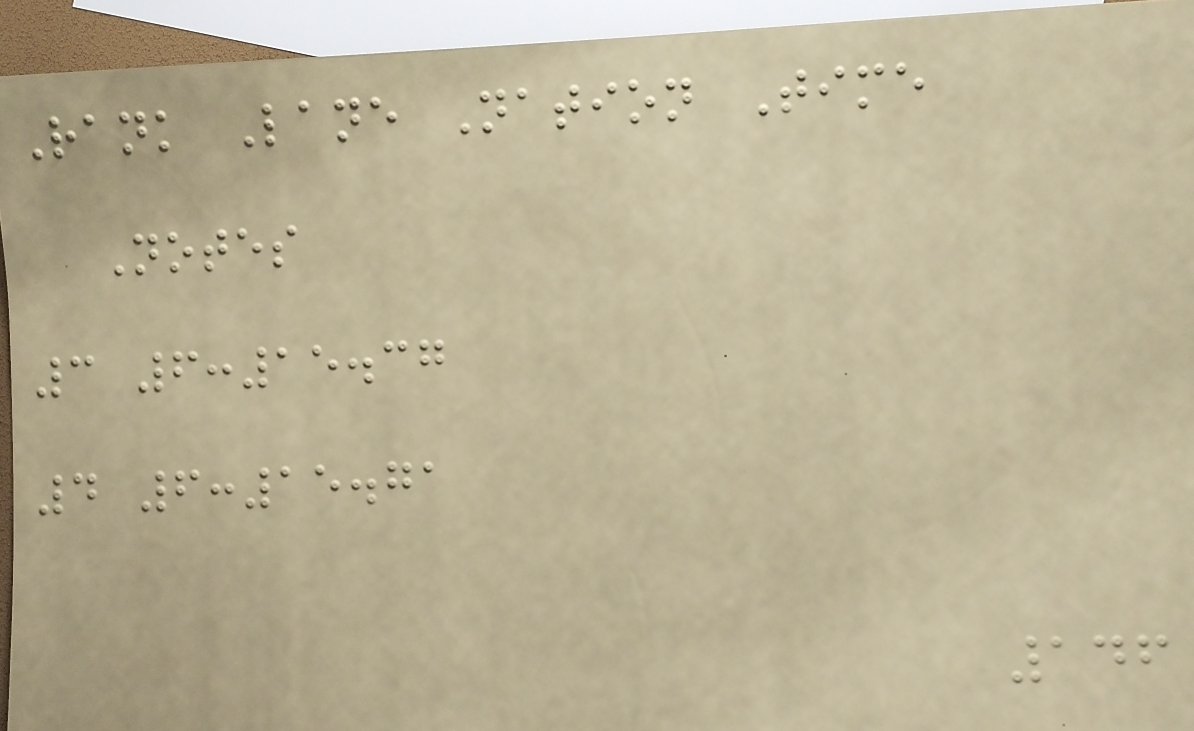Rank Lane Nation Time
Notes
3 6:15.37
4 6:15.71
146
